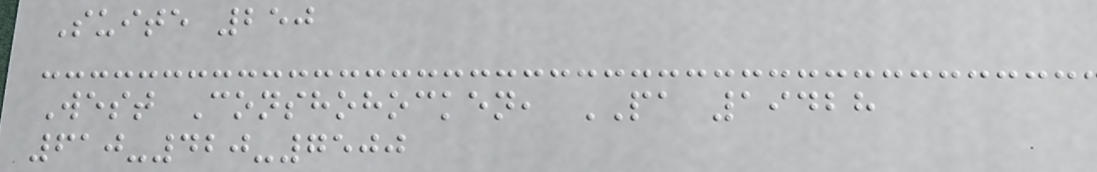Suite 250
West Conshohocken, PA 19428
610-420-7500
